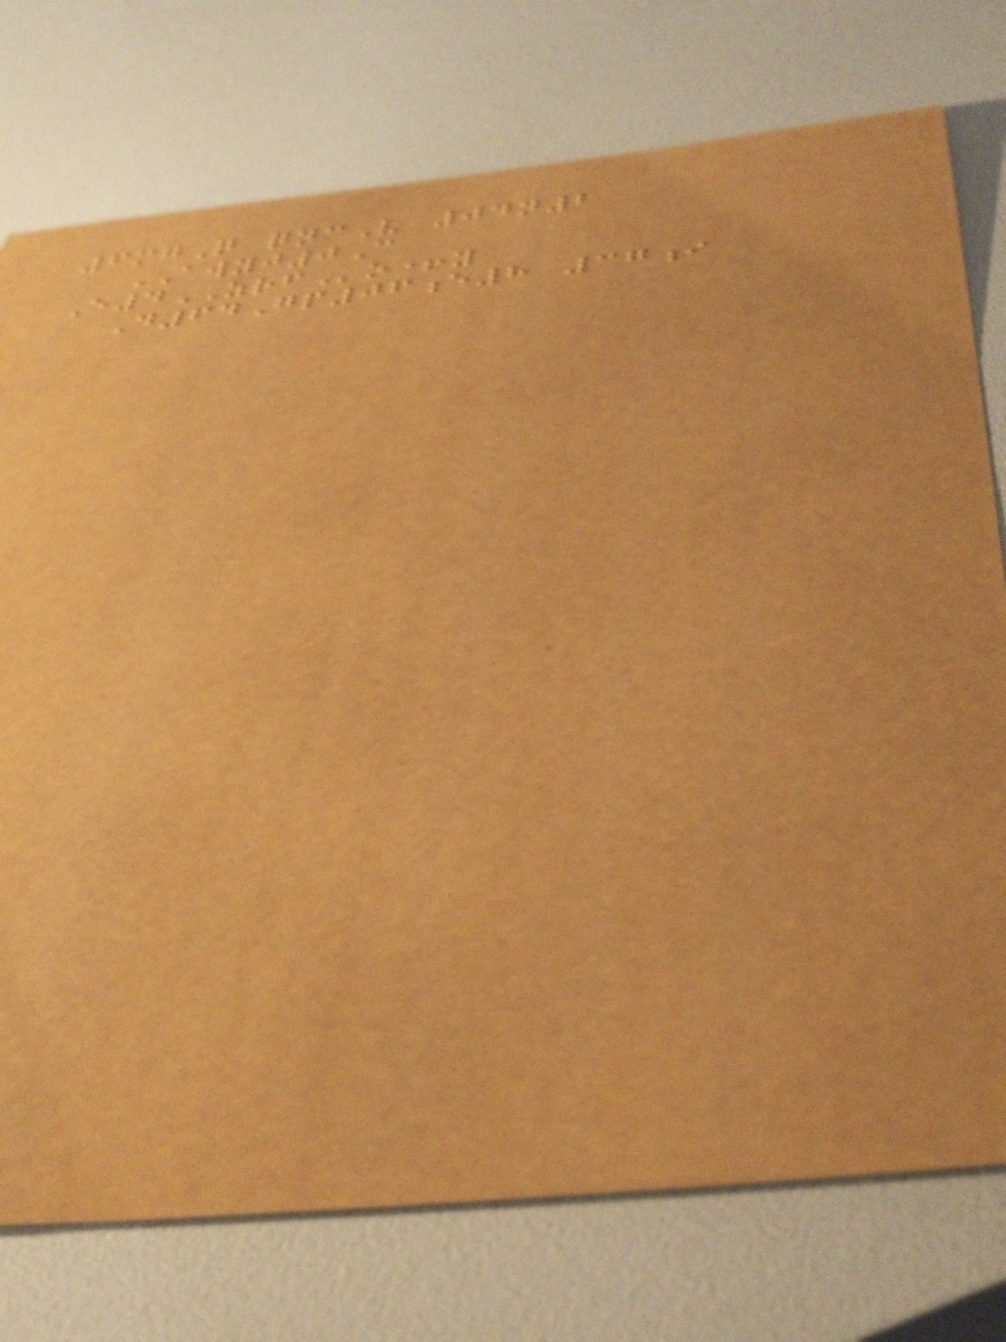6mgQ qncV 04n2
AWYJ0C
E4ZRFo+y
D64Gp06e8 37i
